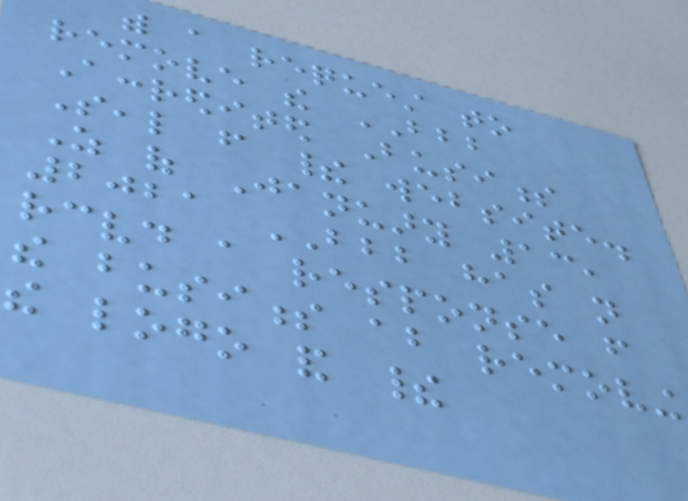with a request to
remove the BBB
Accredited Business
Seal from their website.
As of January 13,
2021 BBB has not
received a response from
the business about removing
the logo and their
